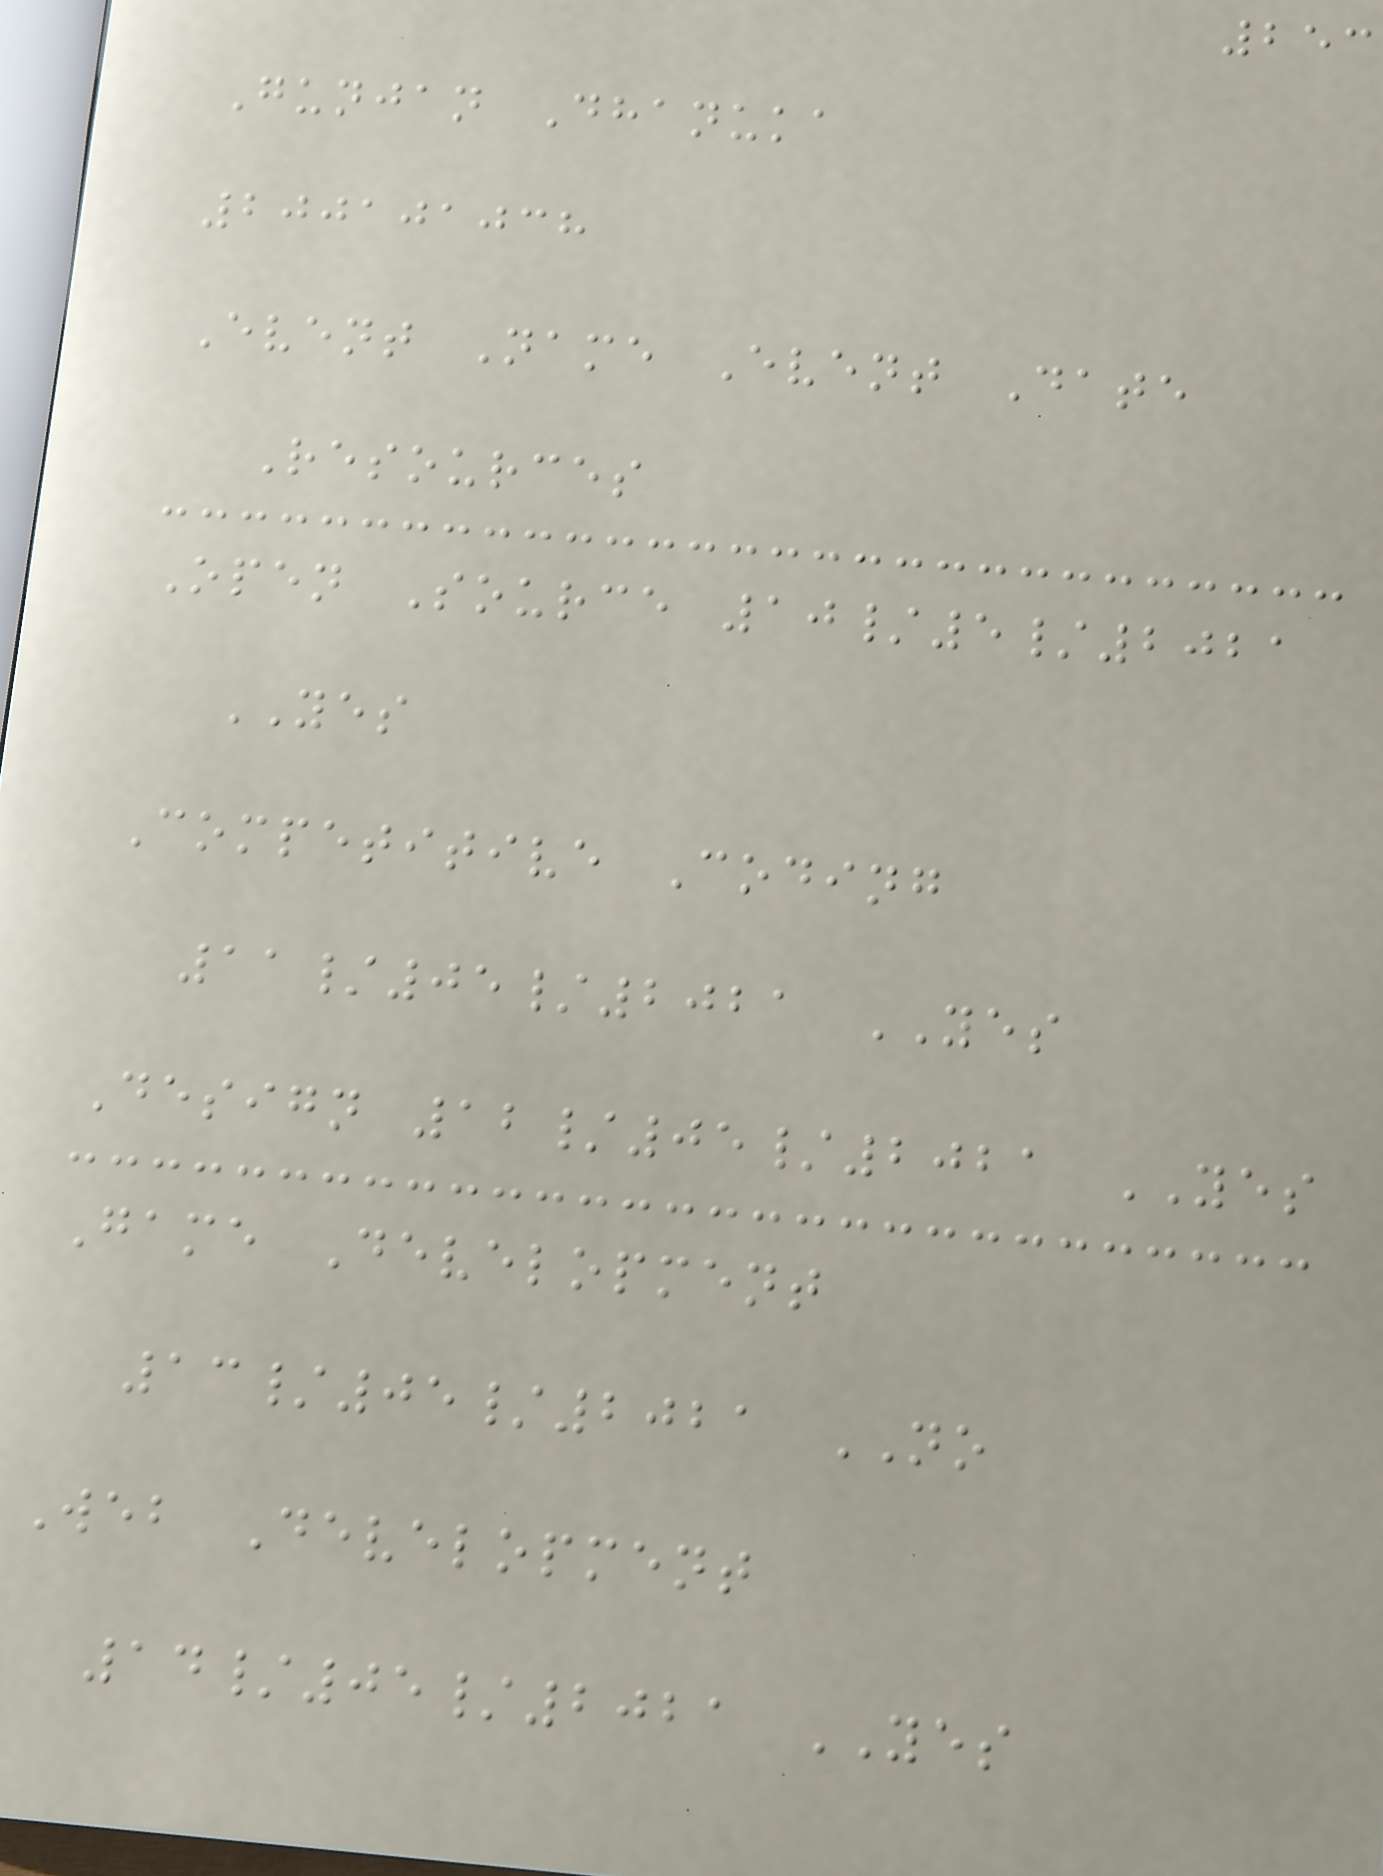253
Gunjan Dhanuka
200101038
Event Name Event Date
Resources
Open Source 10/5/2021
YES
Competitive Coding
11/05/2021 YES
Design 12/05/2021 YES
Game Development
13/05/2021 NO
Web Development
14/05/2021 YES
